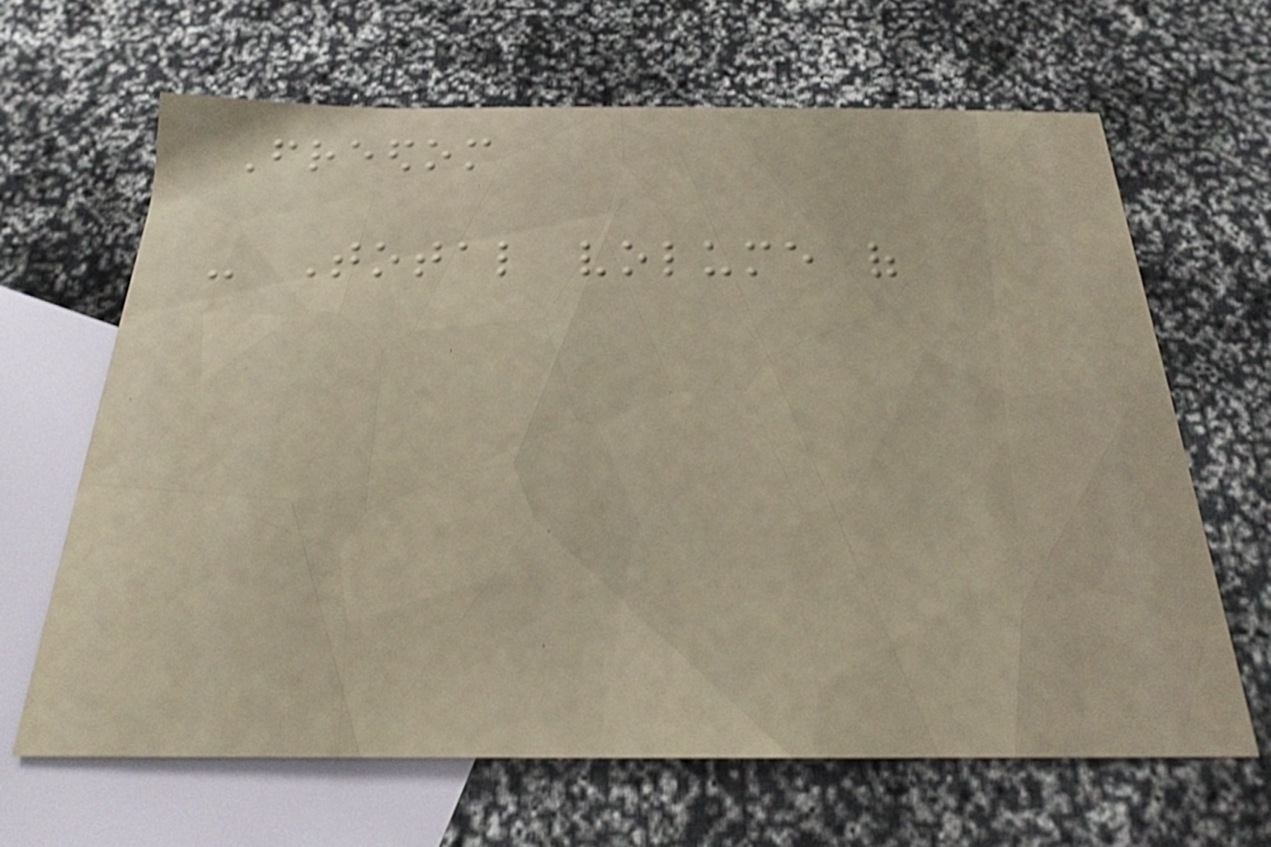Freedom
- Total volume of
